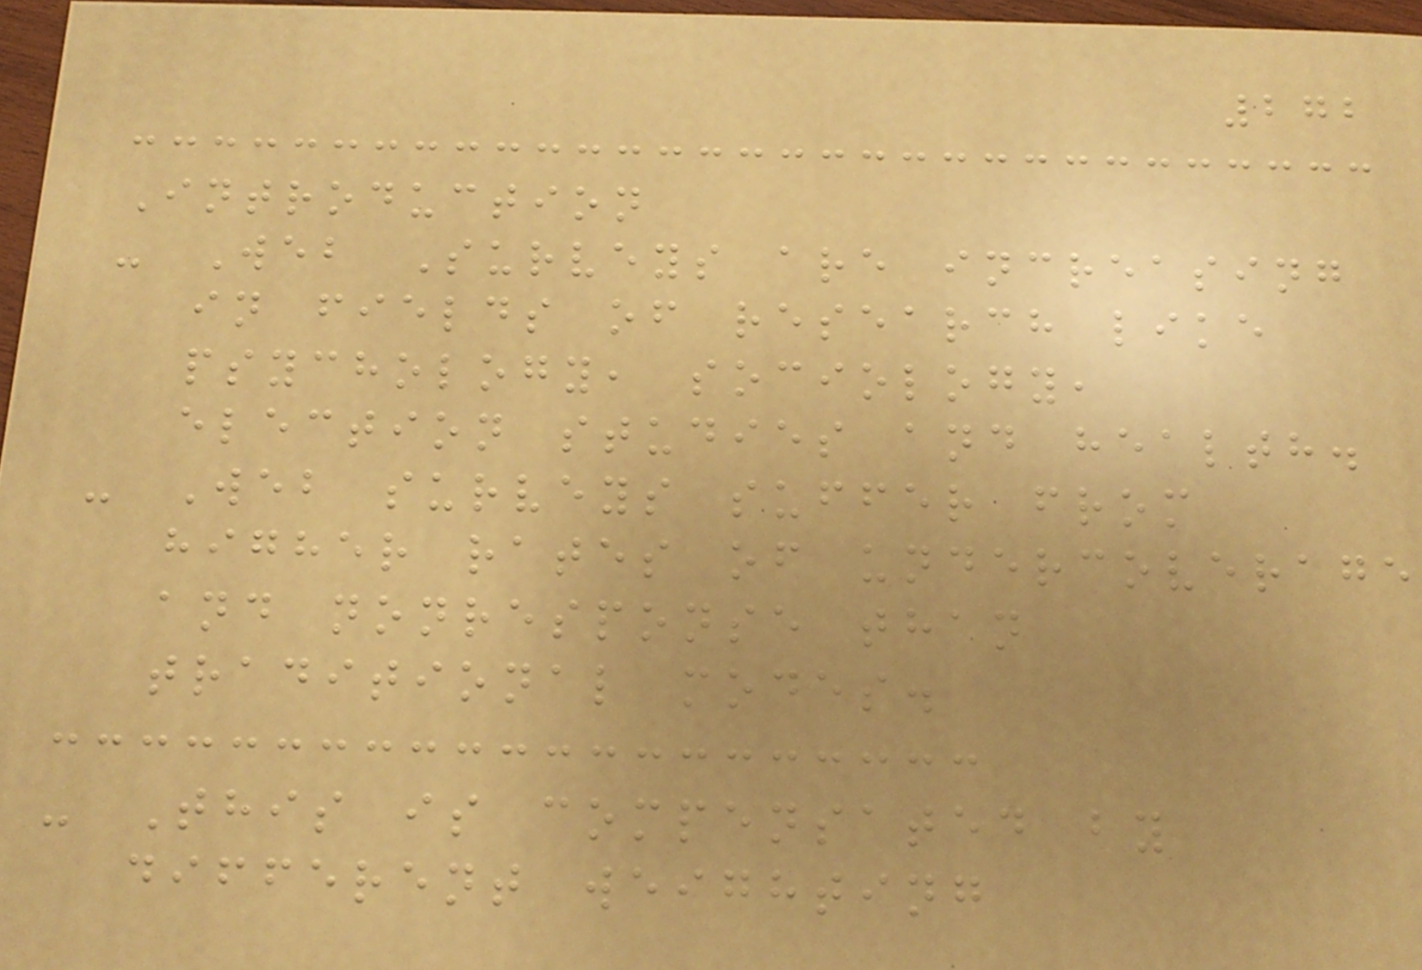272
Introduction
- Web Surveys are increasing
in fields of research like
psychology, sociology,
election studies and health.
- Web surveys suffer from
higher rates of undercoverage
and nonresponse than
traditional modes.
- This is compensated by
different weighting
